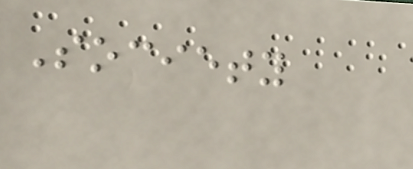Society
